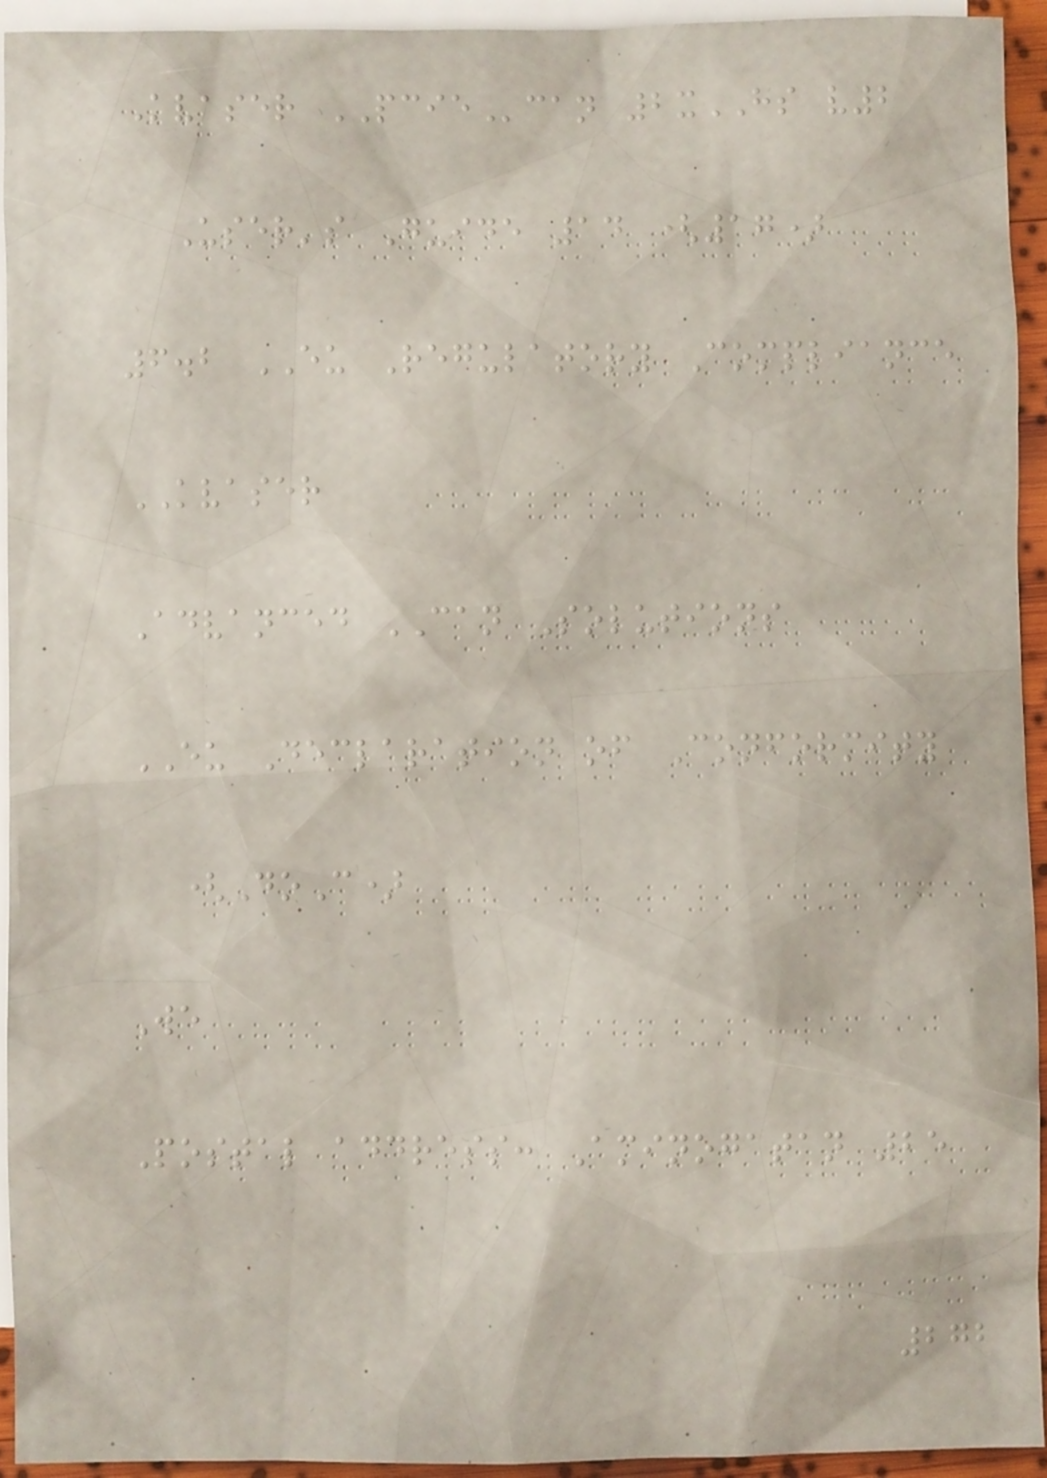Kvaser PCIEcan 2xHS v2
User's Guide 14 (17)
6.2 EU Regulatory Compliance
KVASER
Advanced CAN Solutions
EU Declaration of Conformity
(DoC)
We
Postal address: Aminogatan 25
272
